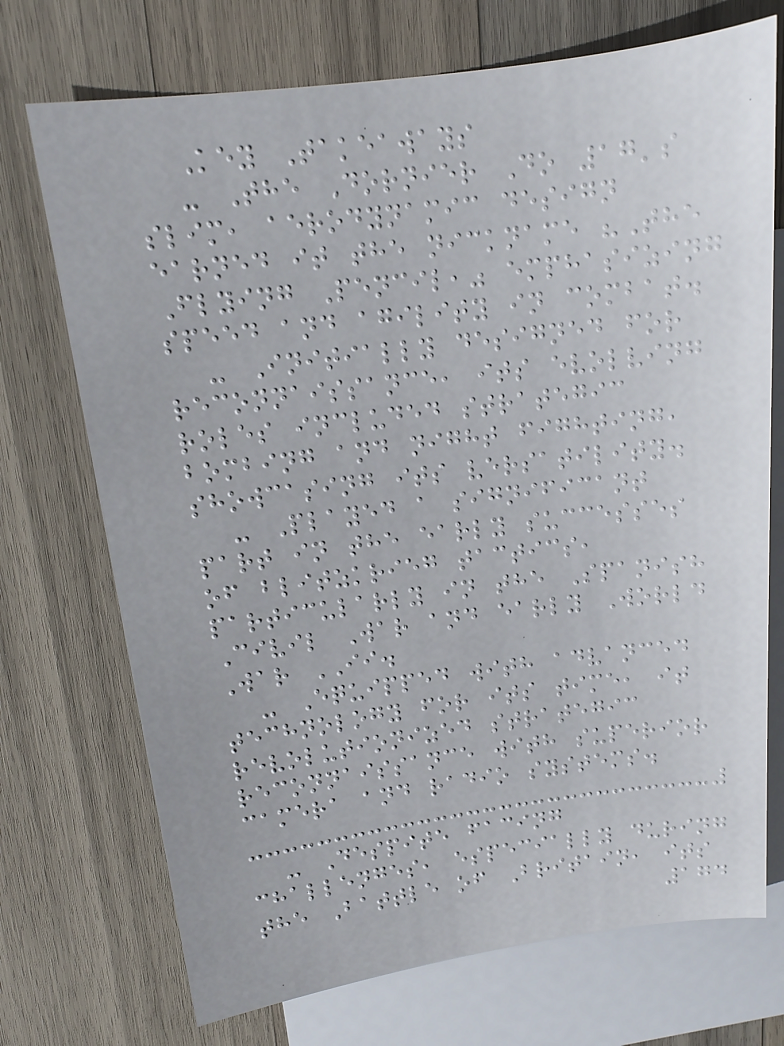Key Takeaways
- The Dornier Do 17's
slim, aerodynamic design
earned it the nickname "The
Flying Pencil," emphasizing
speed and agility in combat.
- Initially designed for
reconnaissance, its evolving
roles included strategic
bombing and night fighting,
showcasing its versatility.
- Played a significant
part in the early successes
of blitzkrieg tactics,
particularly in the Spanish
Civil War and early World
War II.
- Equipped with advanced
technology for its time, it
revolutionized strategic
reconnaissance with superior
camera and radio systems.
- Despite facing
challenges, especially during
the Battle of Britain, its
174
